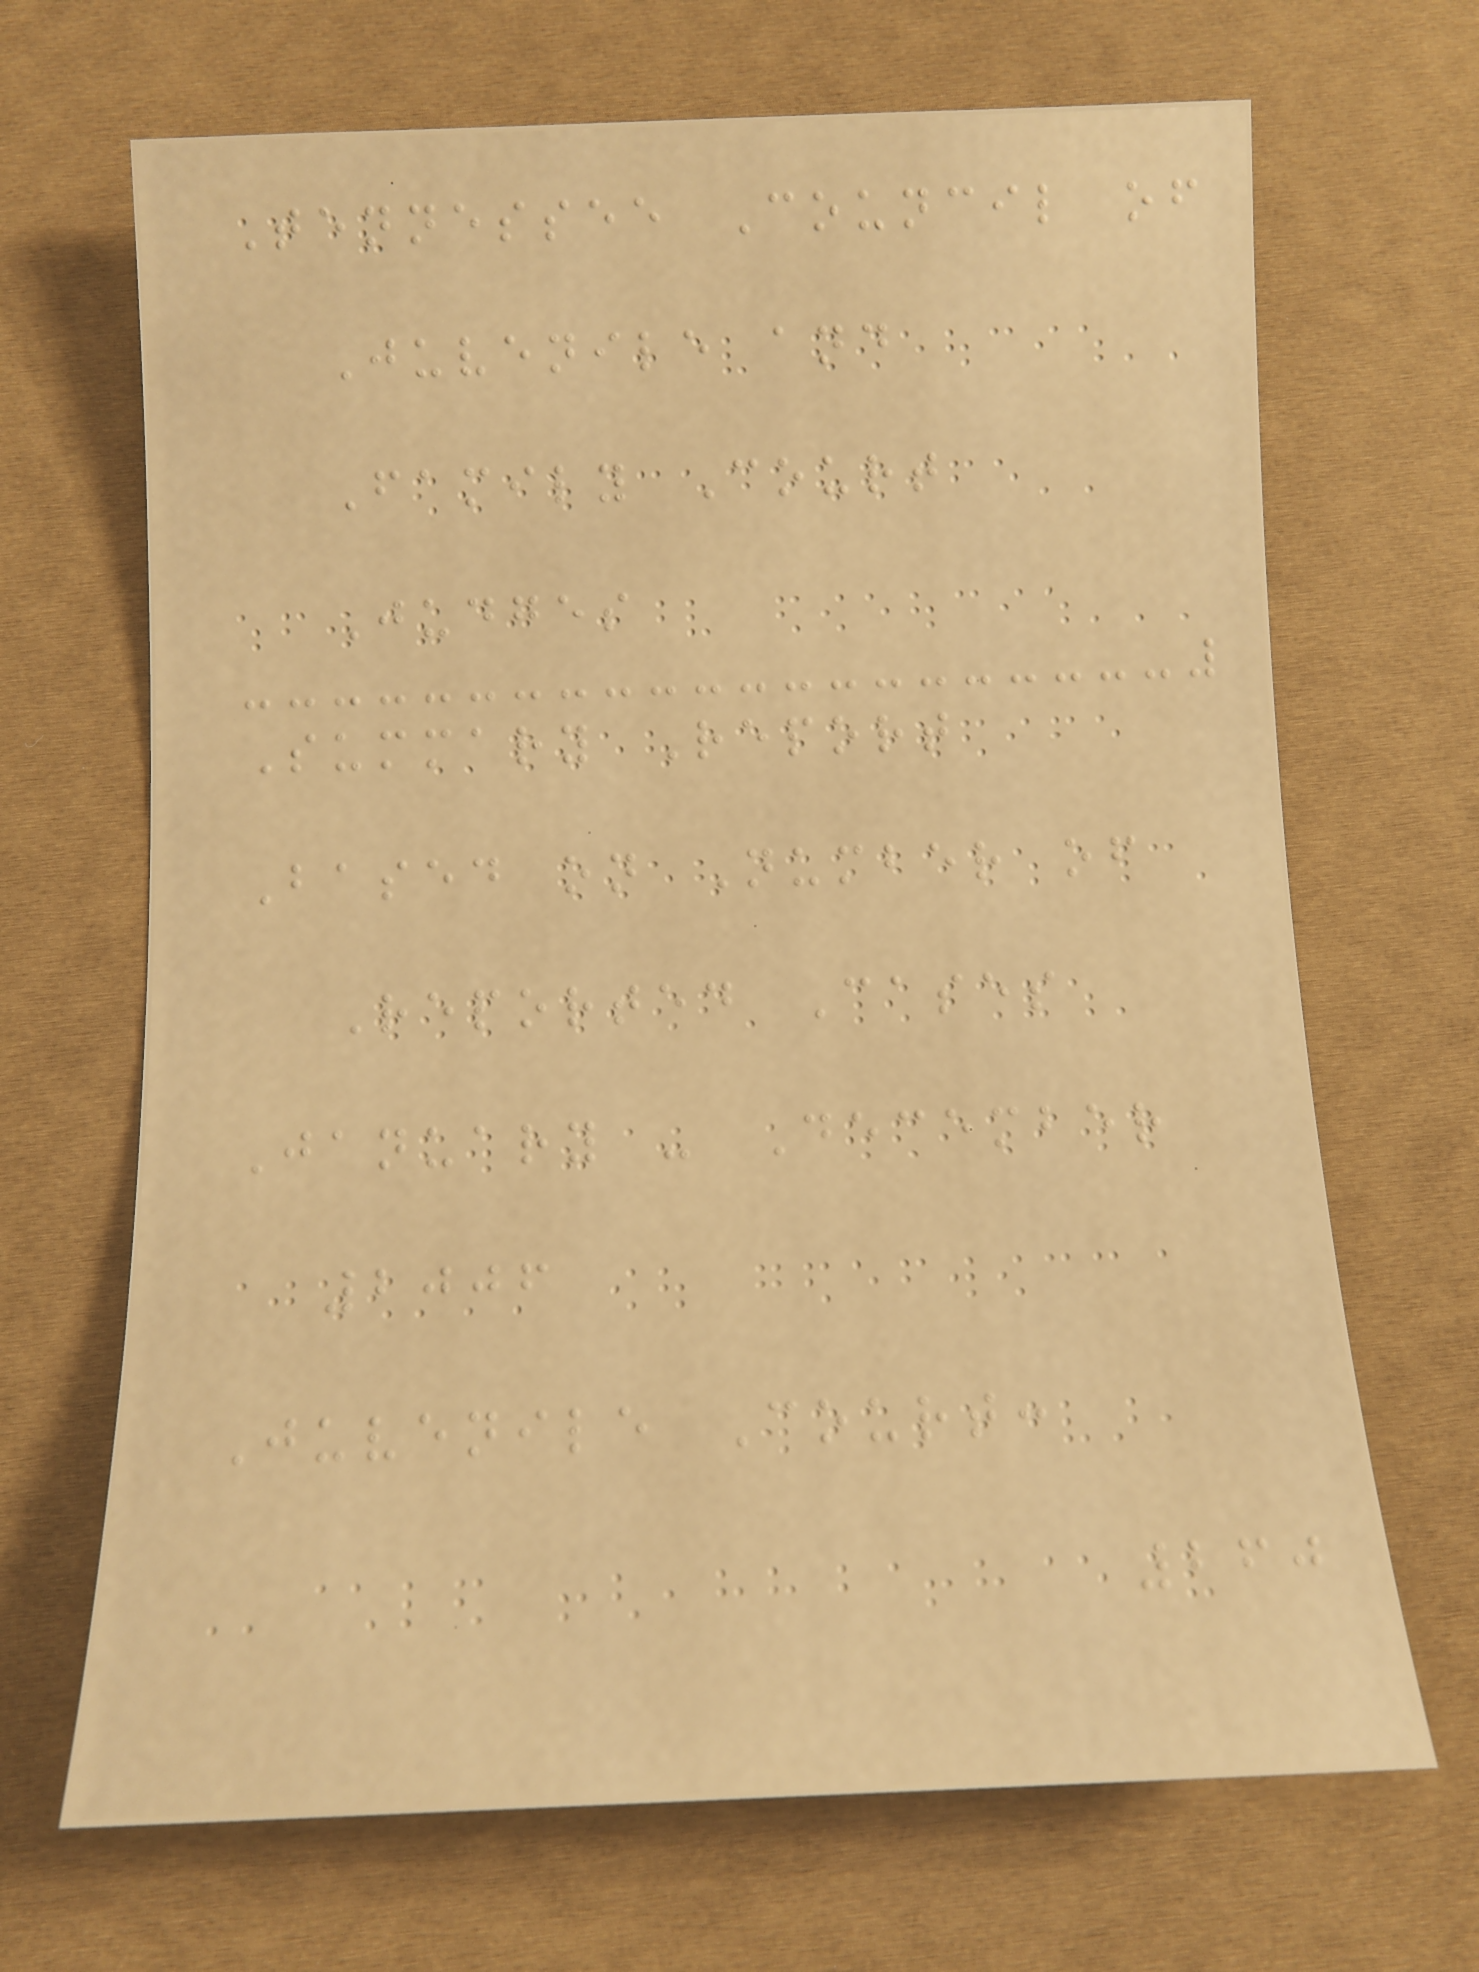Tennessee Council of
Juvenile and
Family Court
Judges
Summary Report
Based on Number of
Reported Cases
January - December
2006
Juvenile Court:
260
